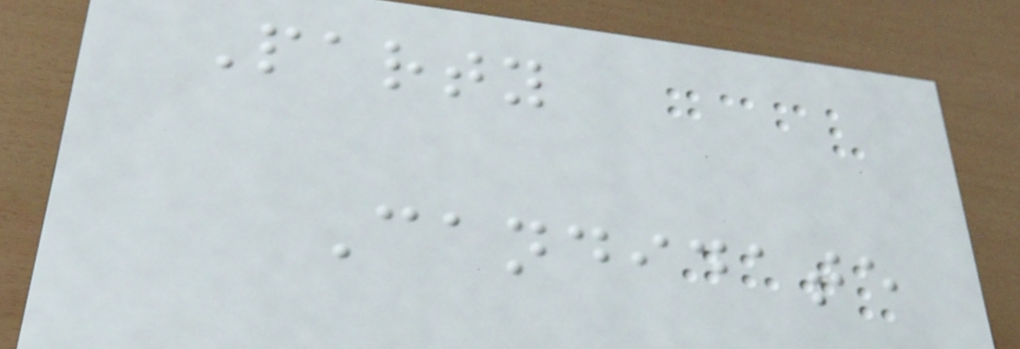Party
Candidate
